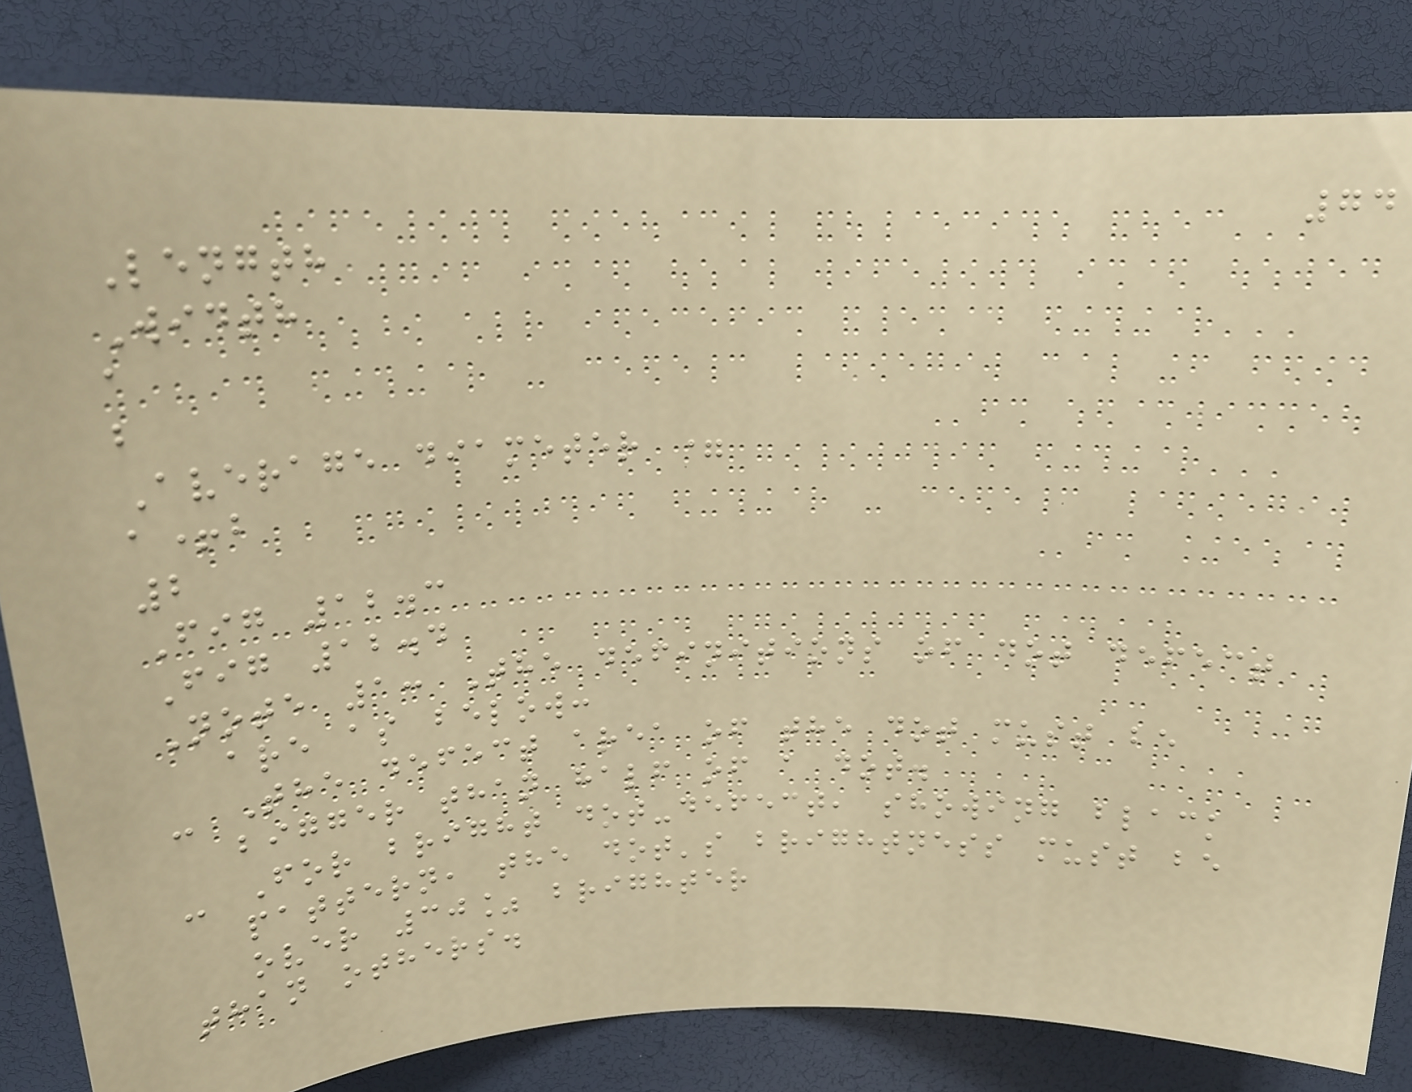74
Length
Width
a
b
Average diameter =
a+b
2
Fig 12.3
Fig 12.4
Note 1: The definitions of dot defect
are as below:
- The defect area of the dot must be
bigger than half of a dot.
- For bright dot-defect, showing black
pattern, the dot's brightness must be
over 30% brighter
than others.
